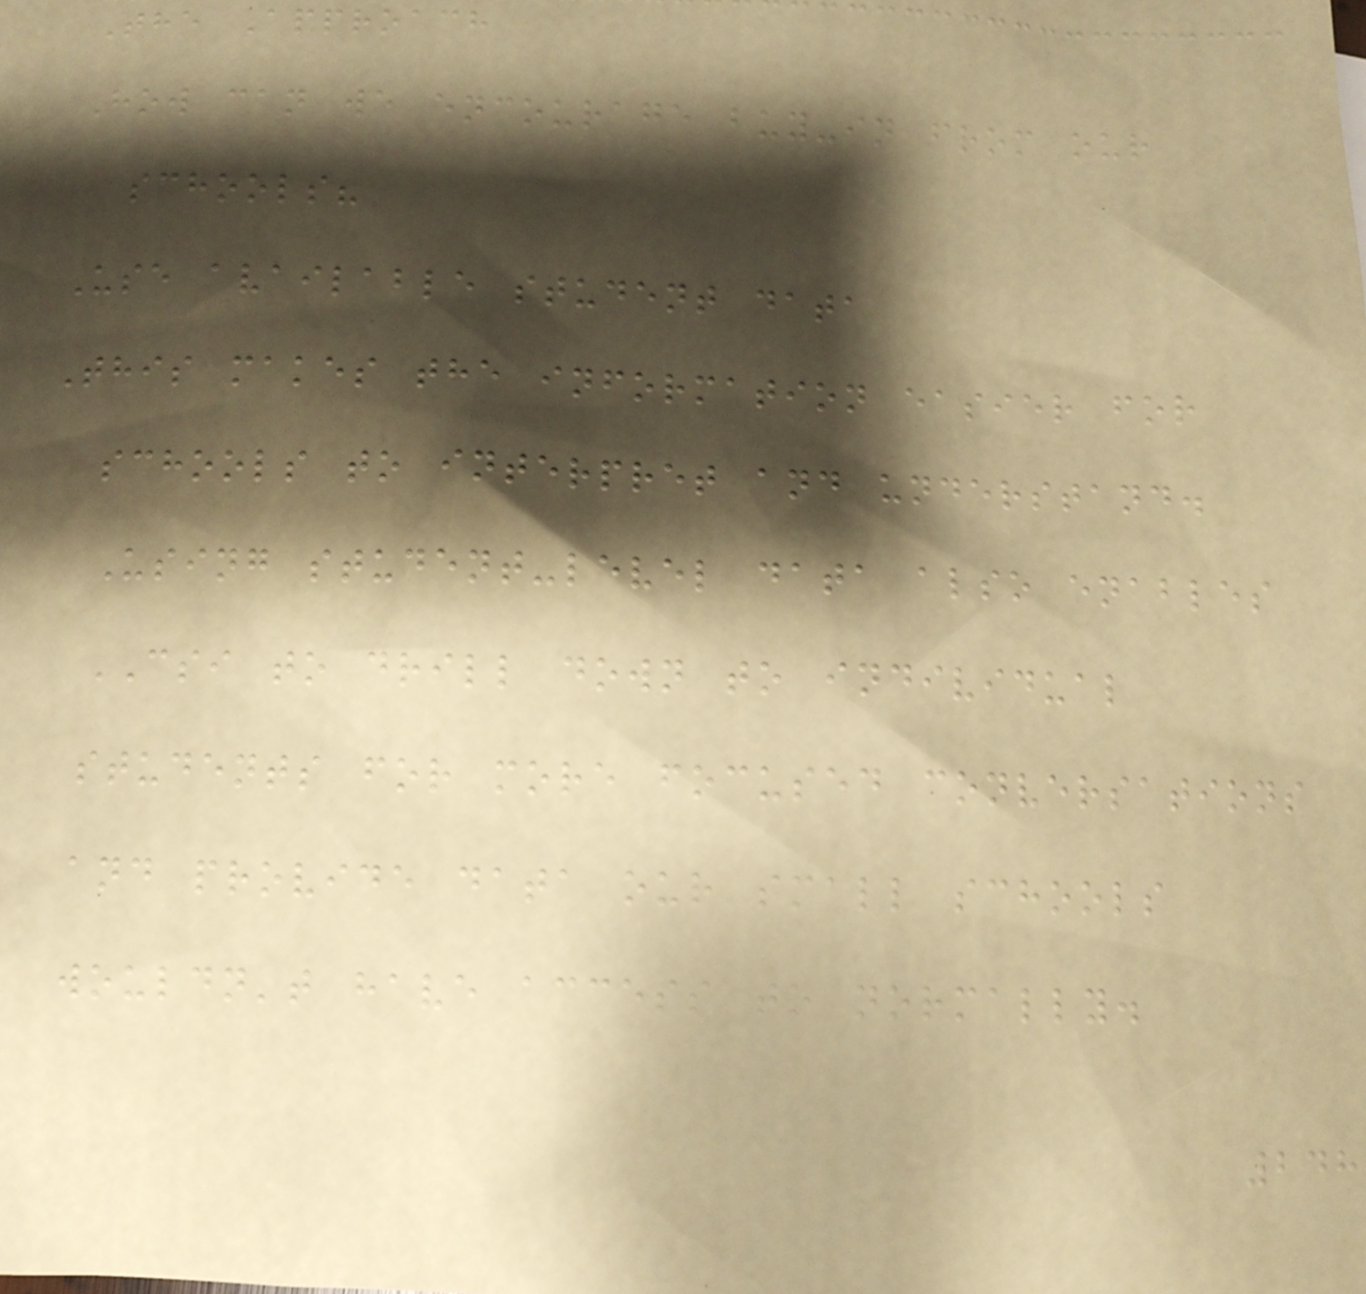The Approach
How can we encourage buy-in from our
schools?
Use available student data
This makes the information easier for
schools to interpret and understand.
Using student-level data also enables
CSI to drill down to individual
students for more focused conversations
and provide data our small schools
wouldn't have access to normally.
248
